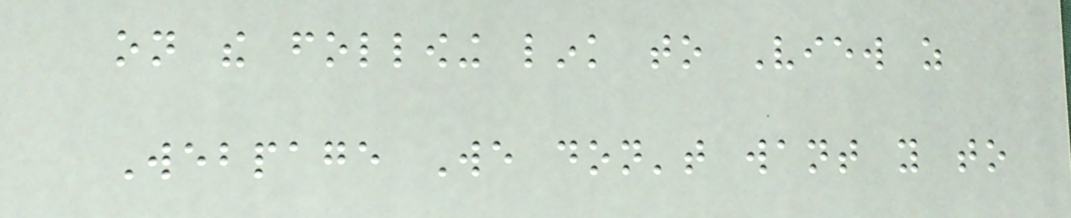on the following link to View as
Webpage We don't want you to
